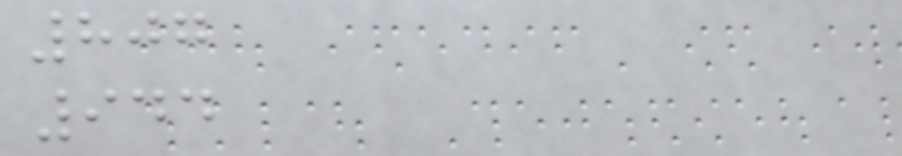807
944
